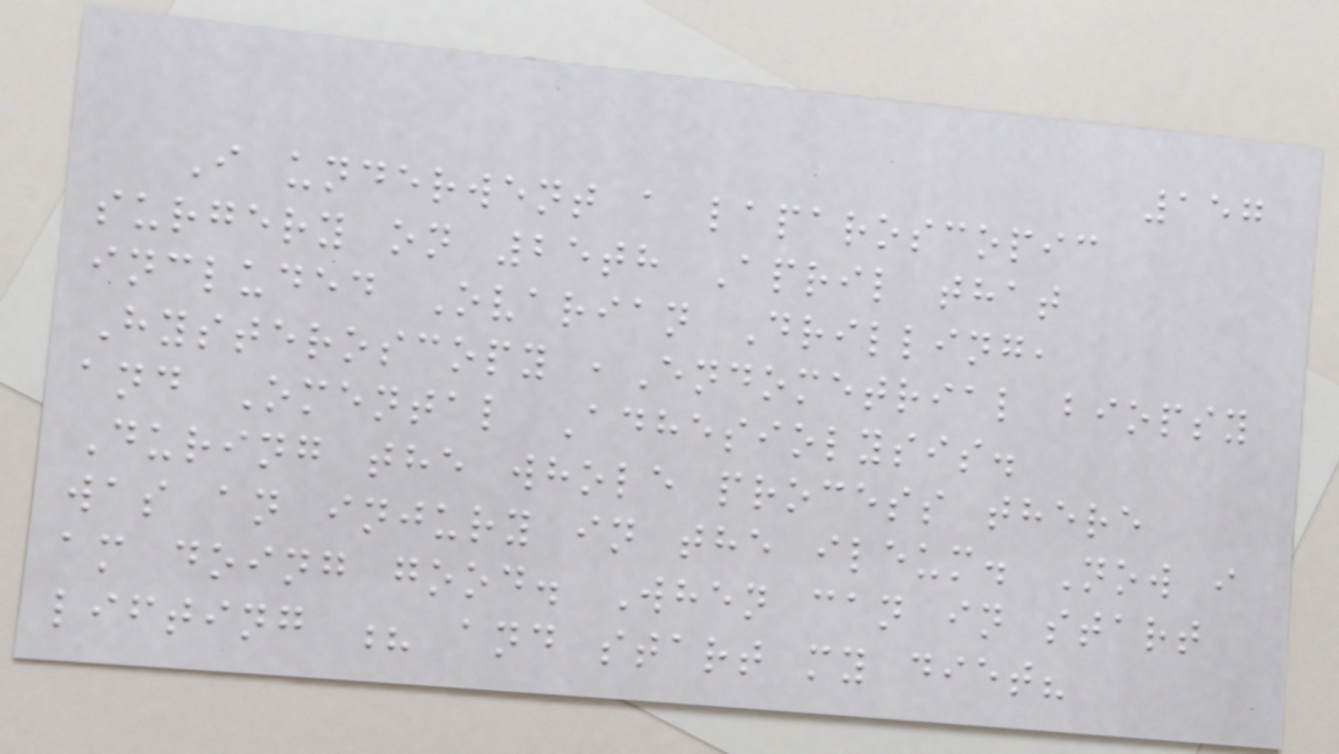157
I underwent a laparoscopic
surgery on 25th April that
included Ovarian Drilling,
Hysteroscopy ,Endometrial biopsy
and Omental Adhesiolysis.
During the whole process there
was an injury in the ileum. Now i
am doing good. When can in start
lifting ? and start my diet?
